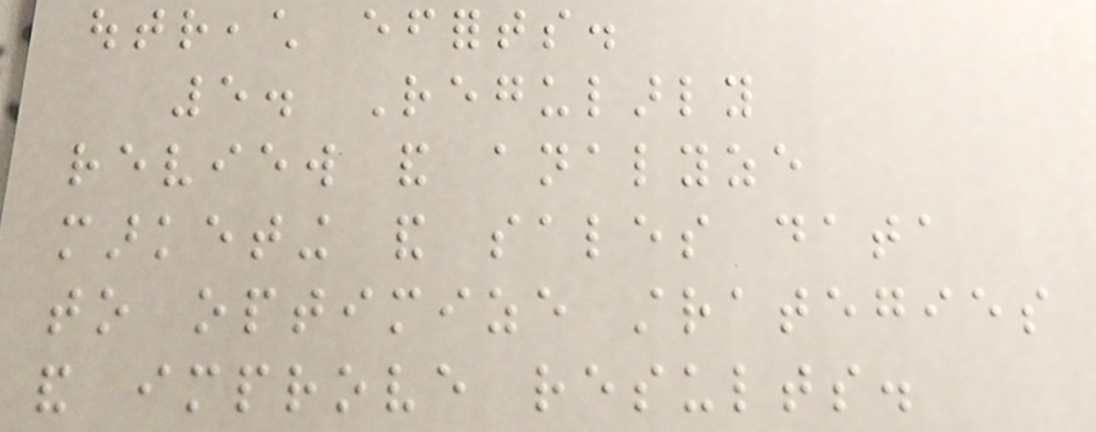outreach efforts.
5. Regularly
review and analyze
marketing and sales data
to optimize strategies
and improve results.
